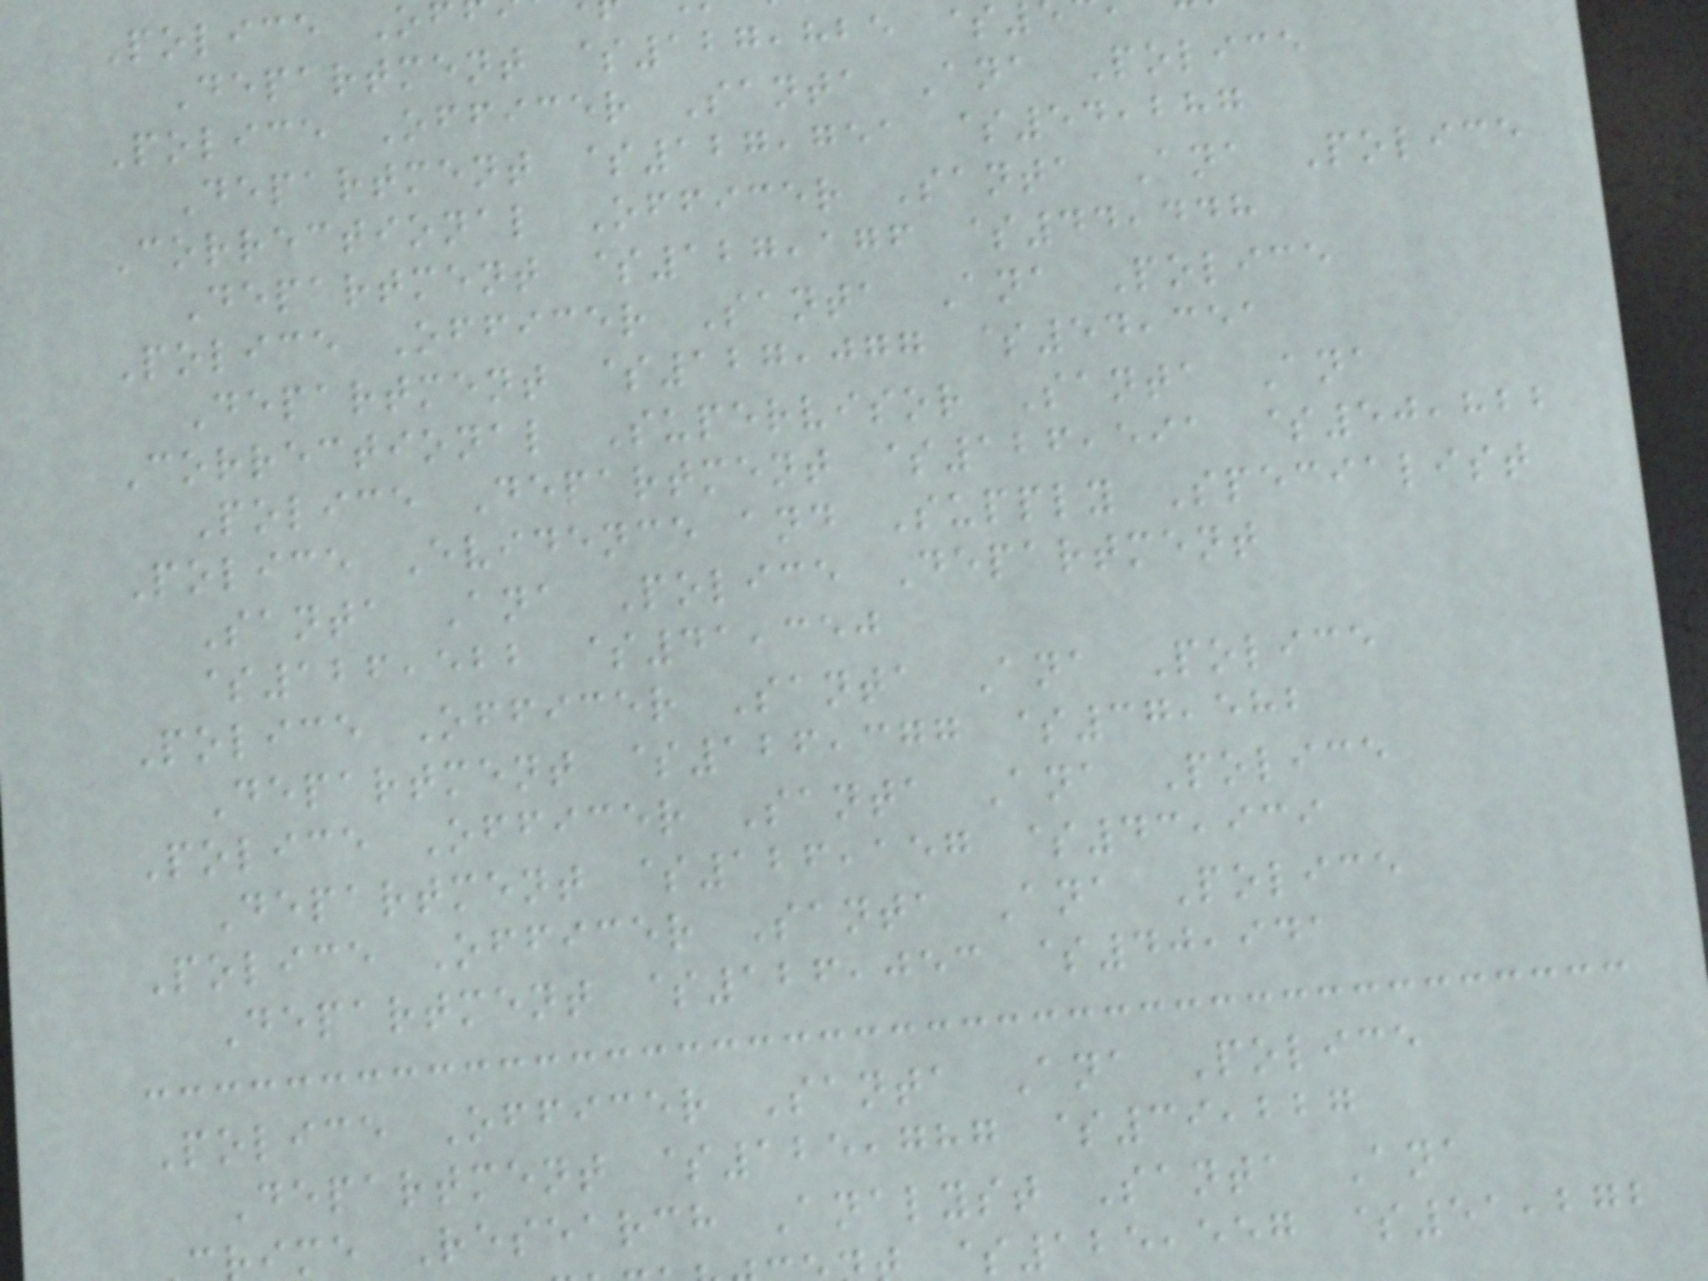Police O
Department $127,825 $
Police Officer Santa Ana Police
Department $127,751 $54,287
Correctional Officer Santa Ana Police
Department $127,176 $44,448
Police Officer Santa Ana Police
Department $127,077 $54,351
Correctional Supervisor Santa Ana
Police Department $126,591 $50,822
Police Evidence and Supply Specialist
Santa Ana Police Department
$126,522 $41,350
Police Officer Santa Ana Police
Department $126,377 $37,582
Police Officer Santa Ana Police
Department $126,157 $43,939
Police Officer Santa Ana Police
Department $126,053 $40,941
Police Officer Santa Ana Police
Department $125,787 $39,227
ime Research Analyst Santa Ana
$125,557 $51,272
